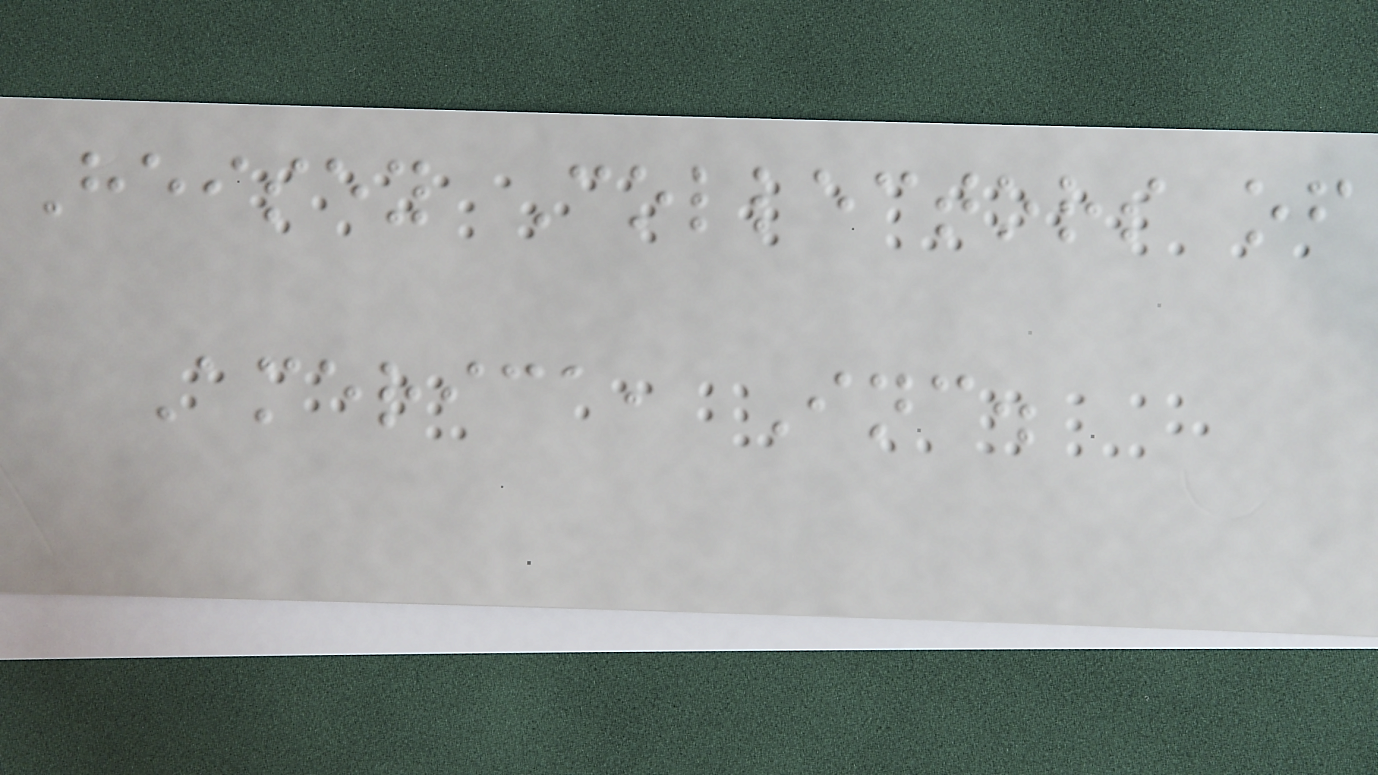Heisey Collectors of
America, Inc.
